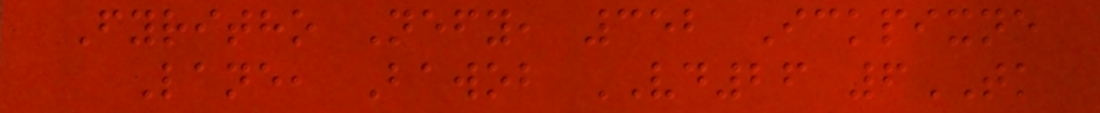Fyritho Nefy, 352 Ickpixne
Lane, Bawob VD26 6TK
